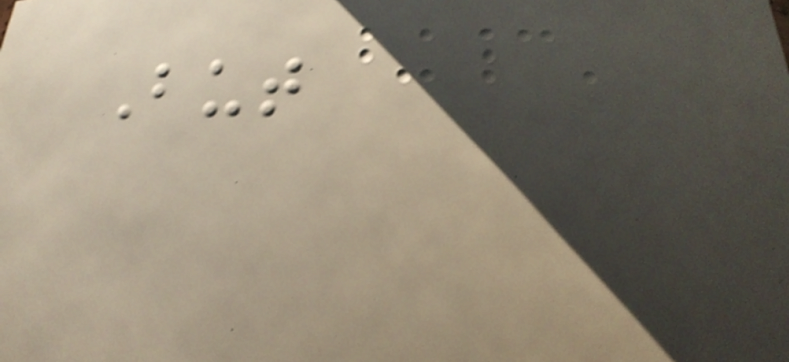But
